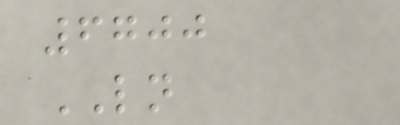6700
LN
